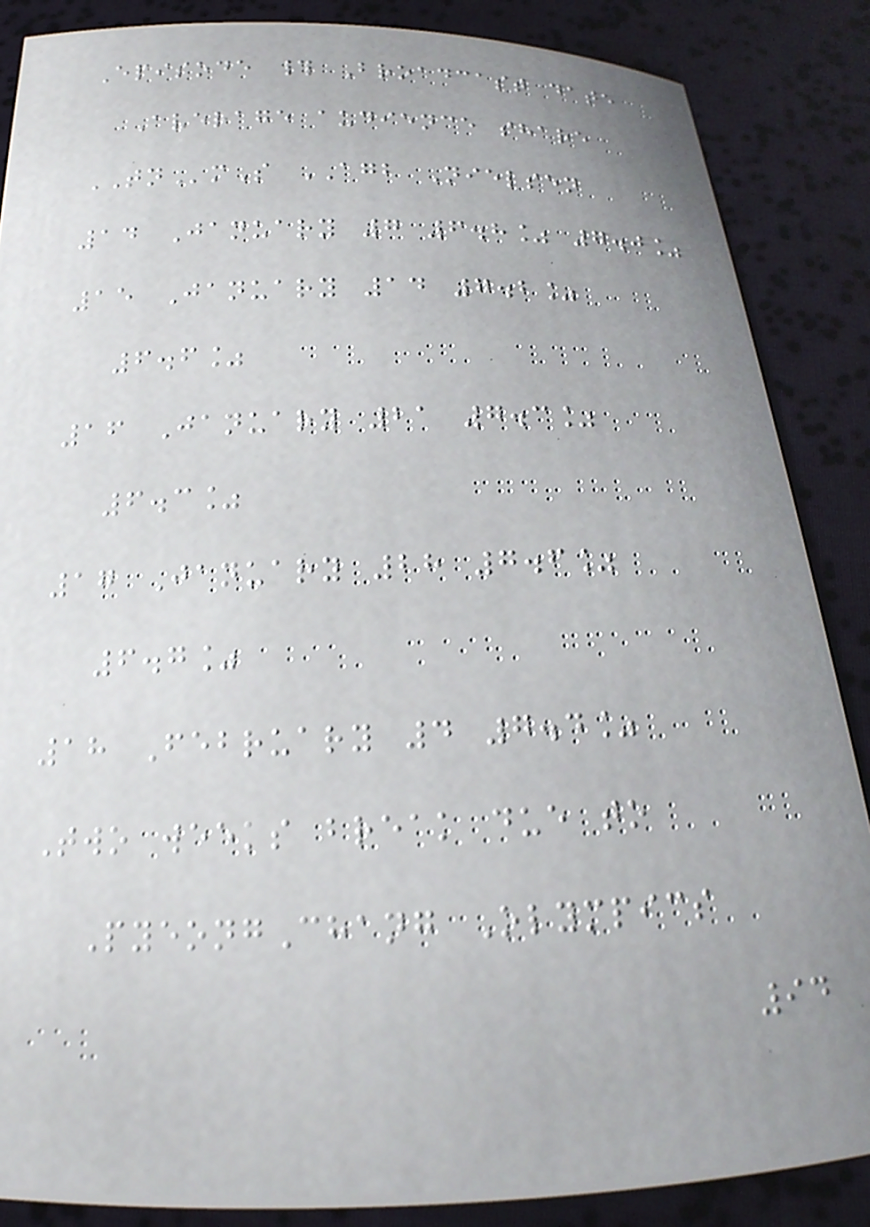Episode # Broadcast date
Average audience share
TNmS AGB Nielsen
14 January 7 6.8% 7.0%
15 January 14 7.2%
6.6%
16 January 21 7.3%
6.3%
17 January 28 7.6%
6.7%
18 February 4 7.4%
Two weeks break due to
PyeongChang Olympics
94
